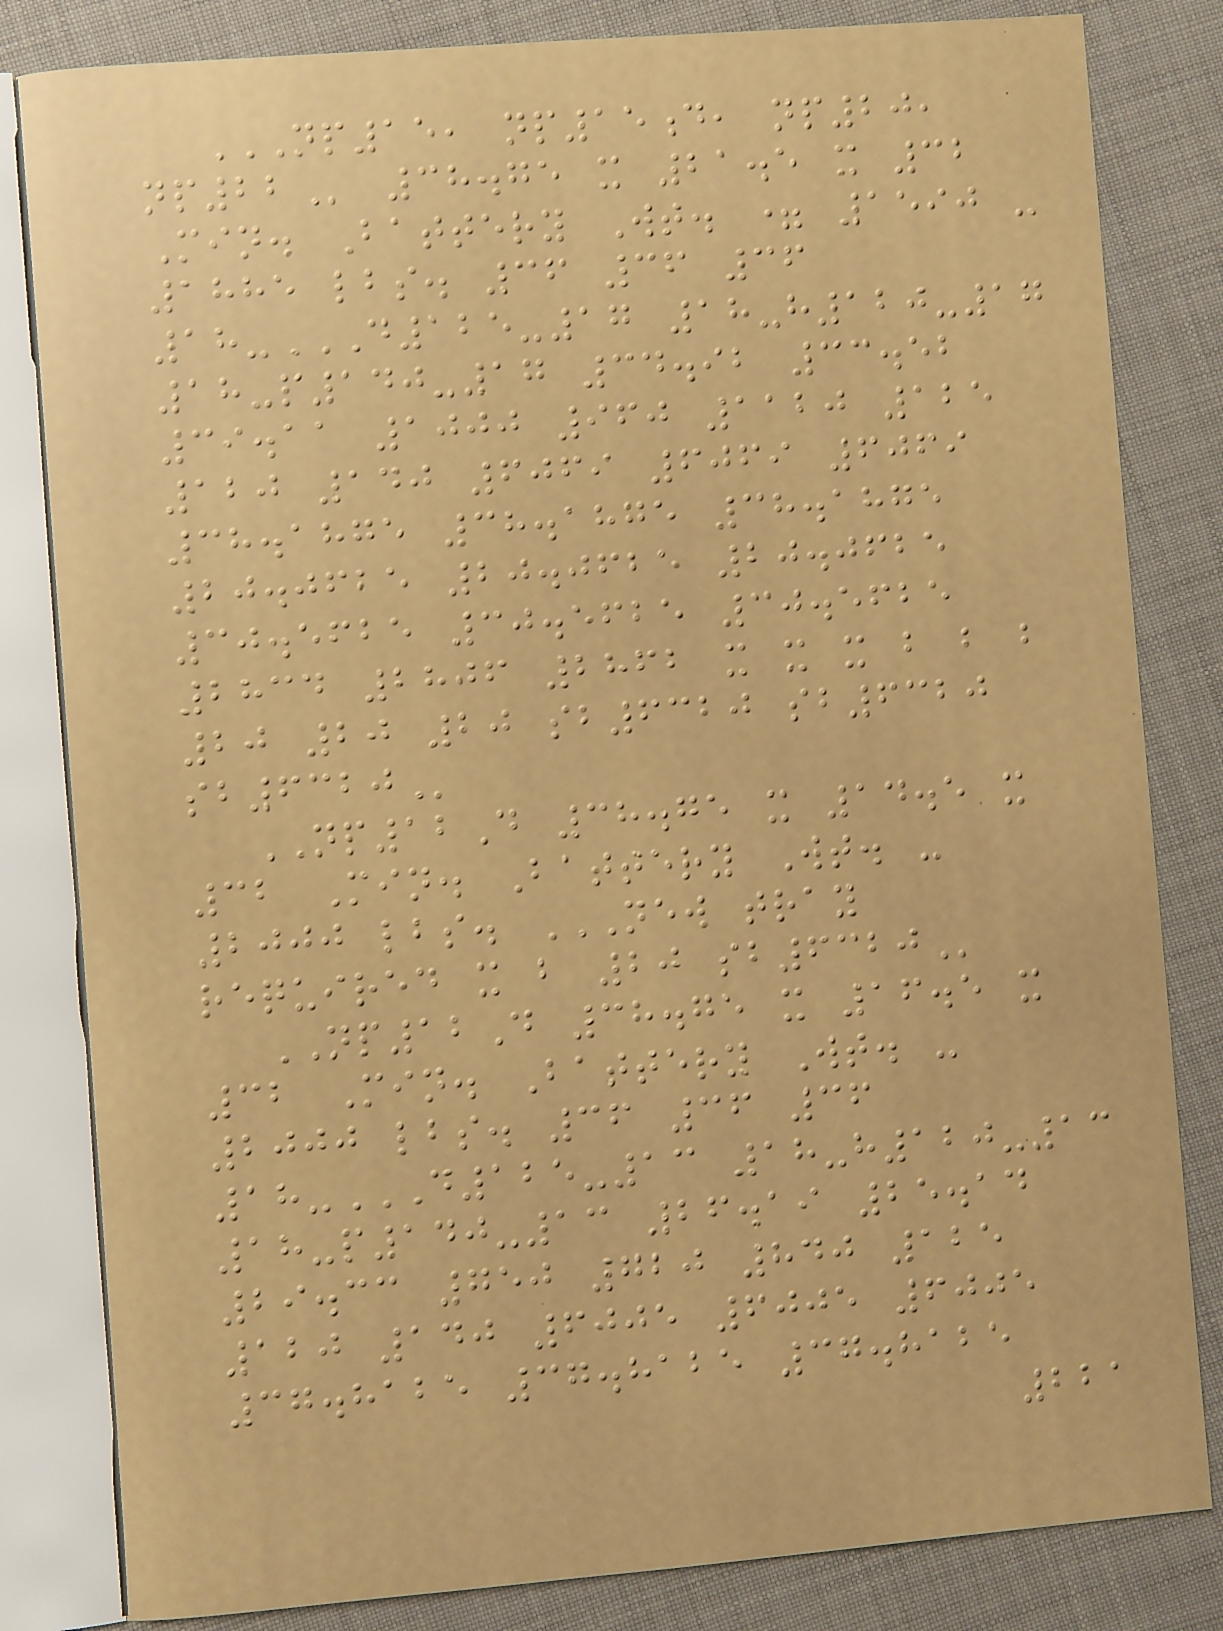NP15, NP15D, NP20,
NP22 38.75 x 21.5 x 32
Min. Battery Wt. = 1590 -
1885 lbs. 36 36 36
18-D125-17 18-H120-17
18-P140-17 34.92 33.52
39.11 1000 960 1120 125
120 140 6069 6069 6069
38.1875 38.1875 38.1875
20.0625 20.0625 20.0625
30.5625 30.5625 30.5625
2834 2806 2862 X X X B B B
20 20 20 SB6320 SB6320
SB6320
NP12D 38.75 x 14.5 x
32 Min. Battery Wt. -
2000 lbs. NEW TRAY
REQUIRED X B 20 SB6320
NP12D 38.75 x 16.5 x
32 Min. Battery Wt. -
2000 lbs. 36 36 36
18-D125-13 18-H120-13
18-P140-13 26.19 25.14
29.33 750 720 840 125
120 140 6005 6005 6005
37.8125 37.8125 37.8125
221
